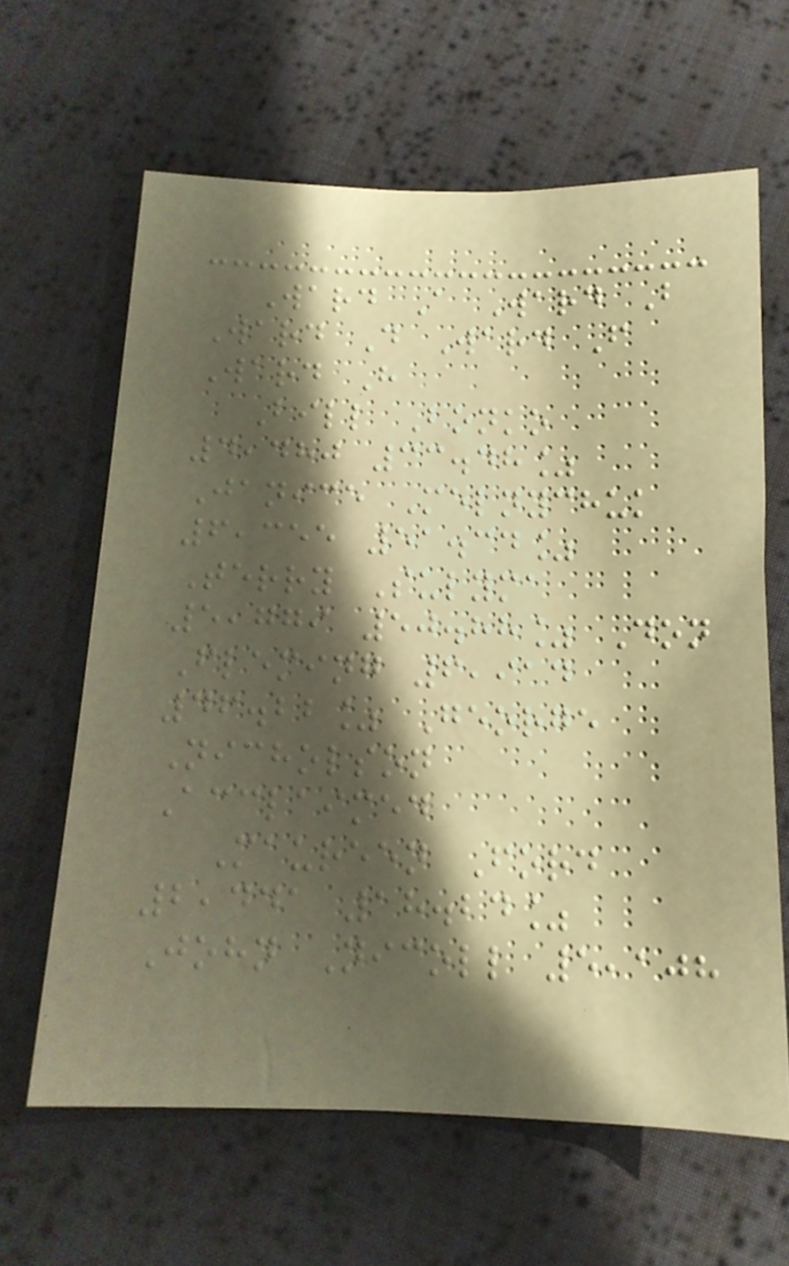Ward A Ward B
Ward D Ward F
Ward H
Bill Bonko
4,480 33.48%
Janice Melnychuk
6,355 51.34%
Terry Sulyma
5,779 50.88% Don
Fleming 6,914
46.22% George
Nicholson
Acclaimed
Maureen Ford
2,441 18.24%
John Nicoll 5,108
